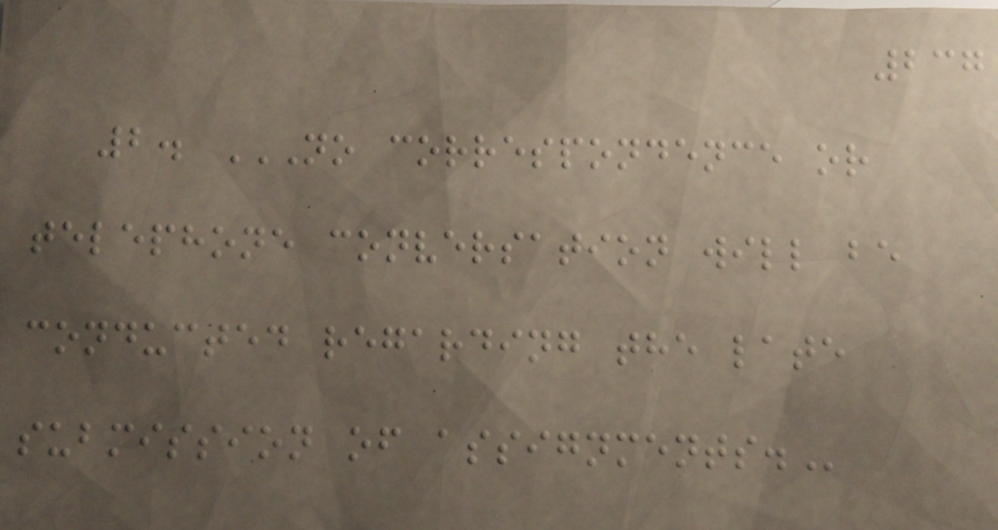237
2. NO CORRESPONDENCE OR
TELEPHONE CONVERSATION WILL BE
CONDUCTED REGARDING THE LATE
SUBMISSION OF ASSIGNMENTS.
